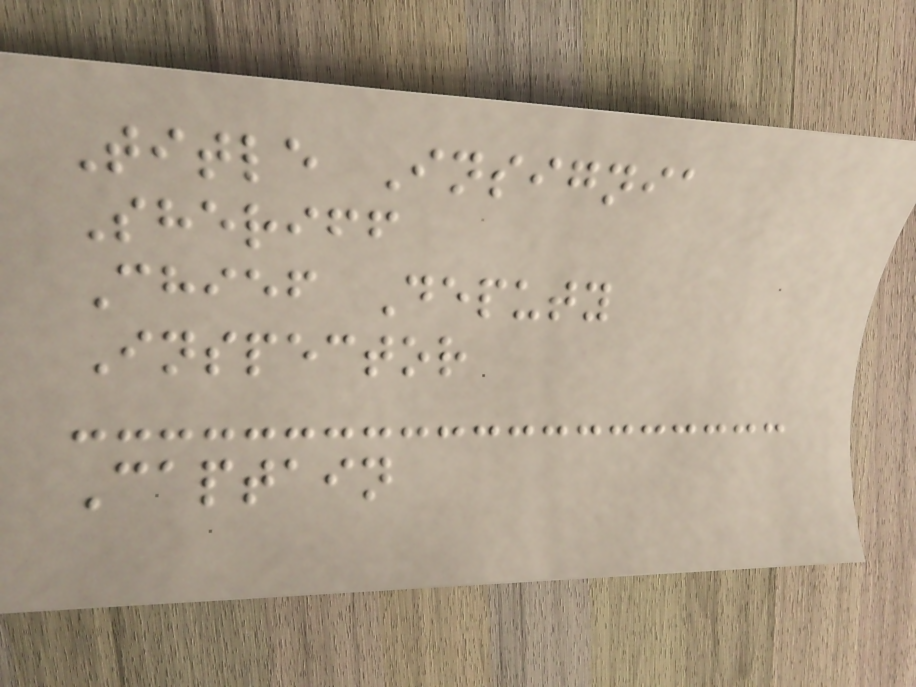Title Insignia
Sheriff
Chief Deputy
Inspector
Captain
